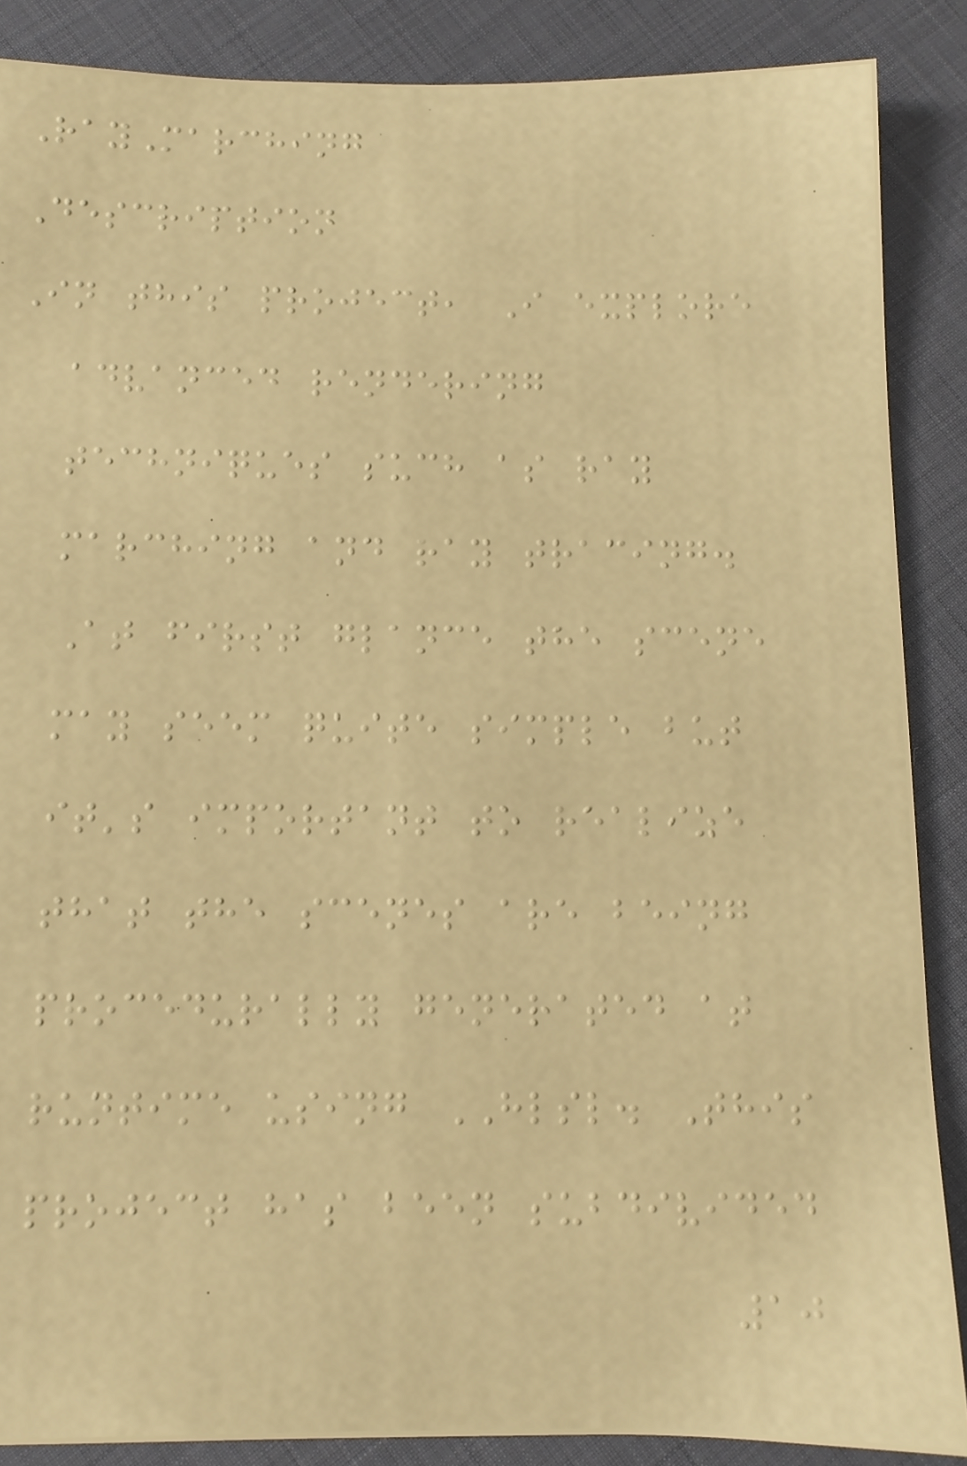RayMarching
Description
In this project, I explore
advanced rendering
techniques such as ray
marching and ray tracing.
At first glance the scene
may seem quite simple but
it's important to realize
that the scenes are being
procedurally generated at
runtime using HLSL. This
project has been subdivided
10
